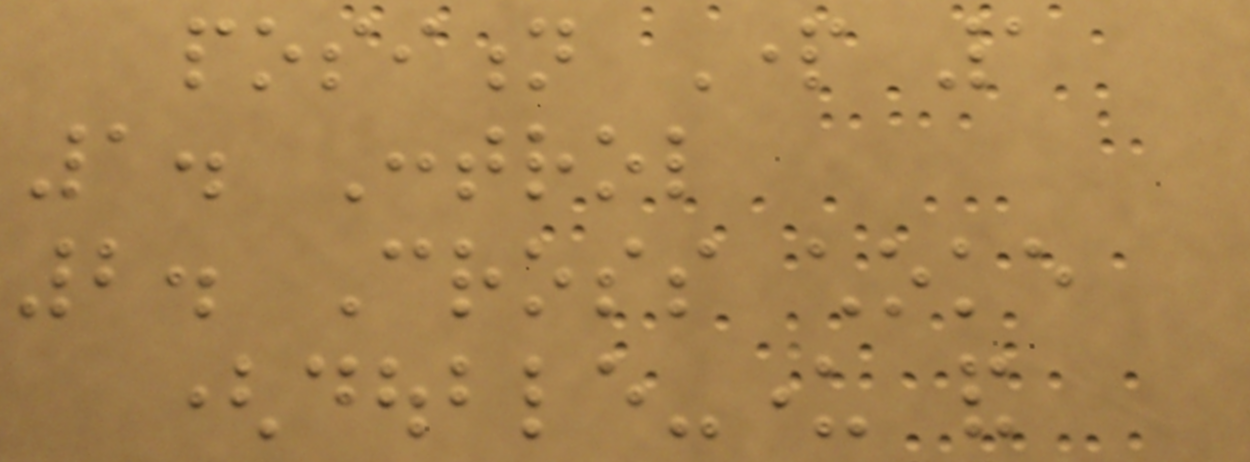position Part 1
1. Control
2. Cross choke
(double-under and
